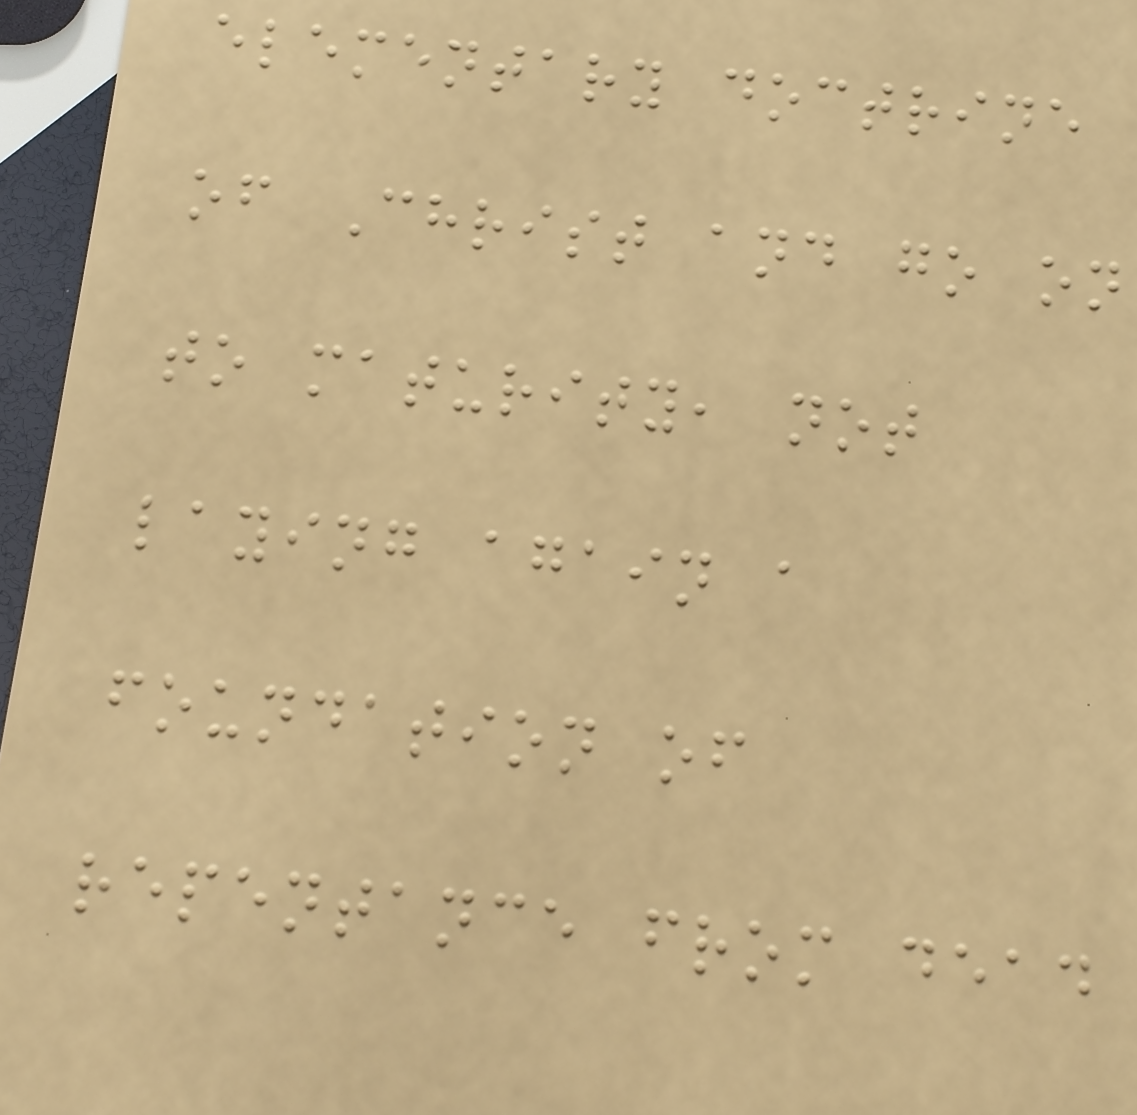elementary doctrine
of Christ and go on
to maturity, not
laying again a
foundation of
repentance from dead
